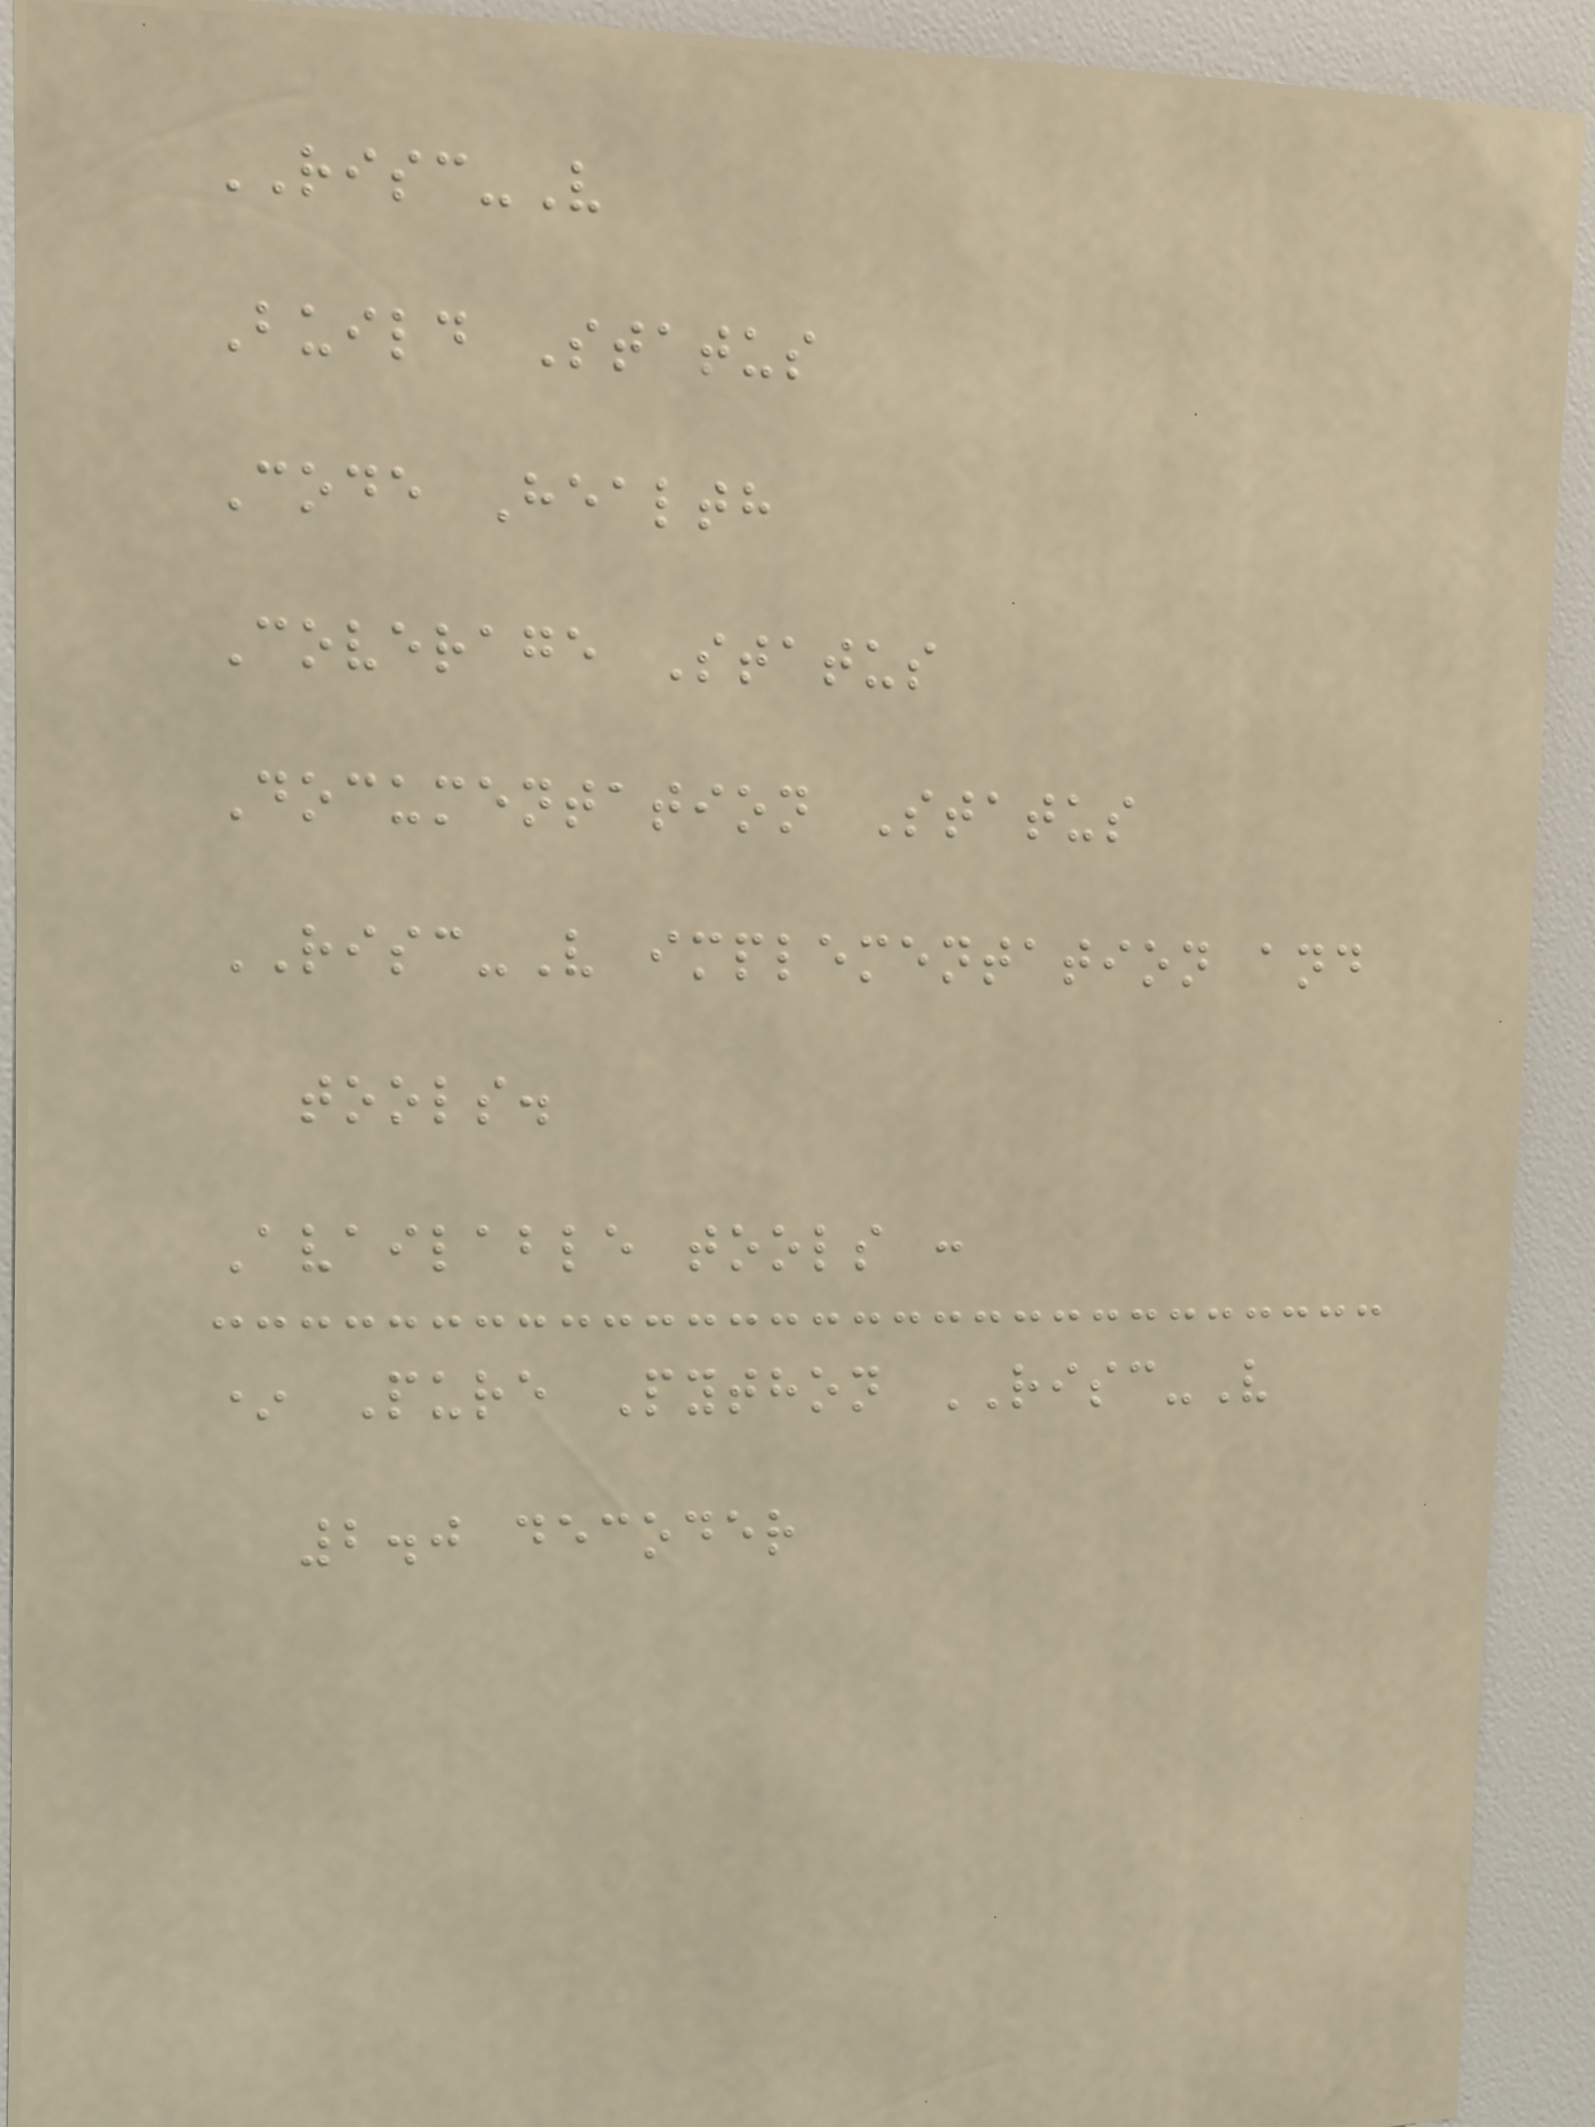RISC-V
Build Status
Code Health
Coverage Status
Documentation Status
RISC-V implementation and
tools.
Available tools :
* Pure Python RISC-V
2.0 decoder
